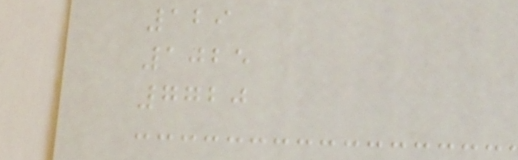129
1025
7720
